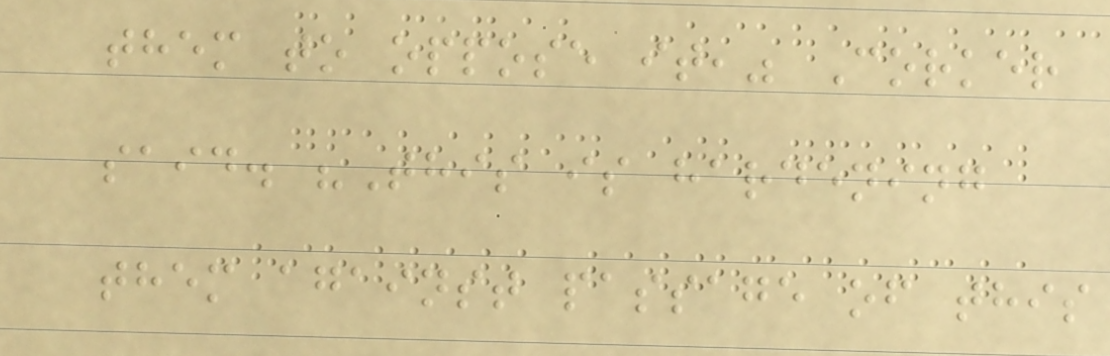them to oppose it," Corker
said. "This is hardening
them against passage of this
